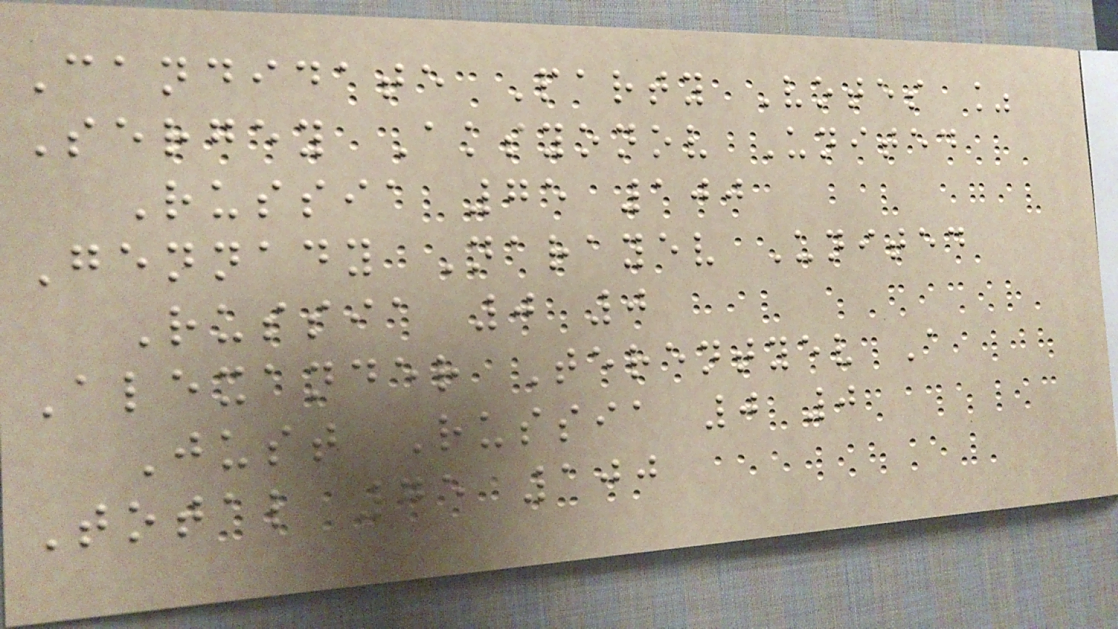Candidate Party Votes %
Sergey Aksyonov United
Russia 75 100
Gennady Narayev United
Russia 0 0
Alexander Terentyev A
Just Russia 0 0
Total 75 100
